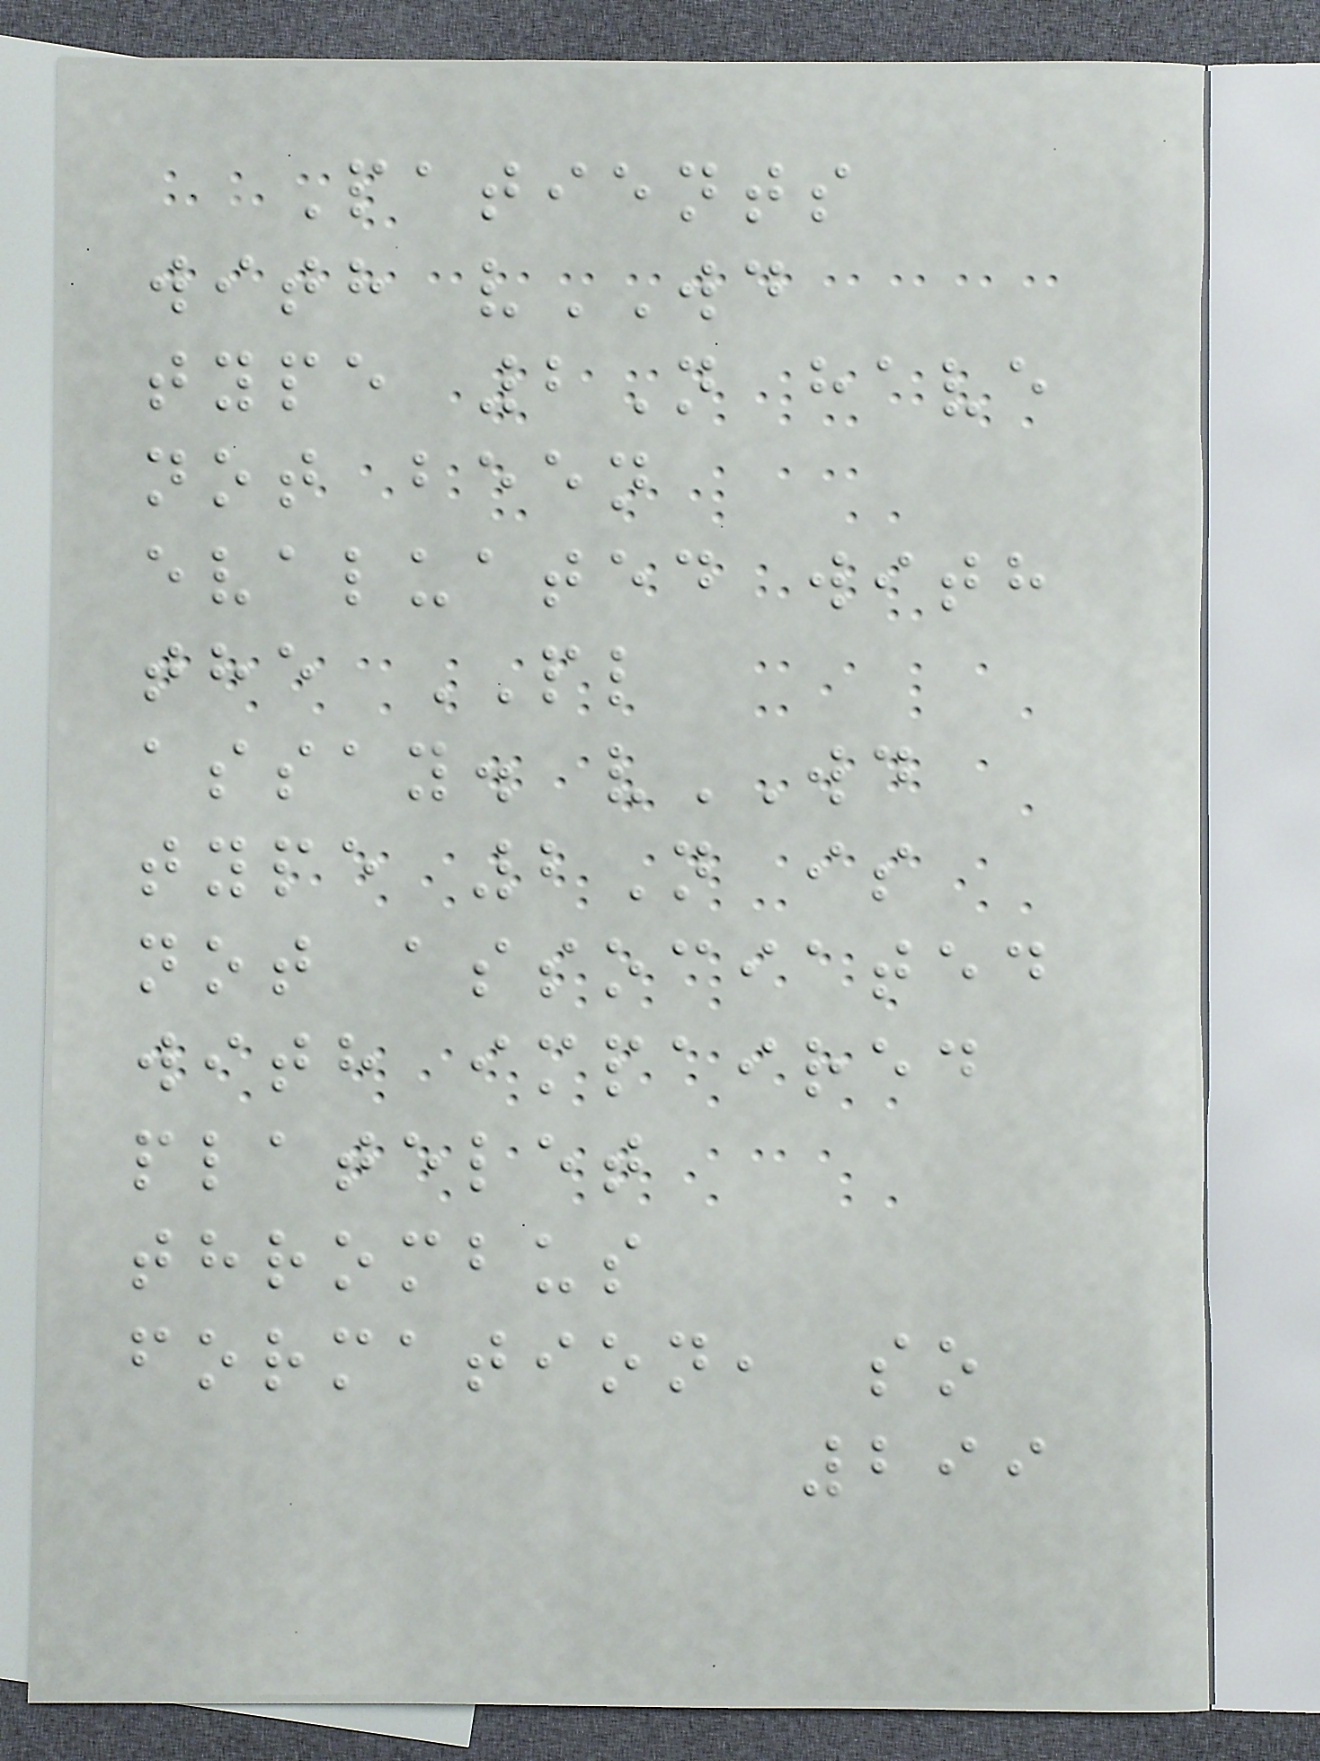Patients
with vWD
type 2N have
not been
evaluated with
the PL
assay. vWD
type 2N is
not associated
with impaired
platelet
thrombus
formation, so
299
